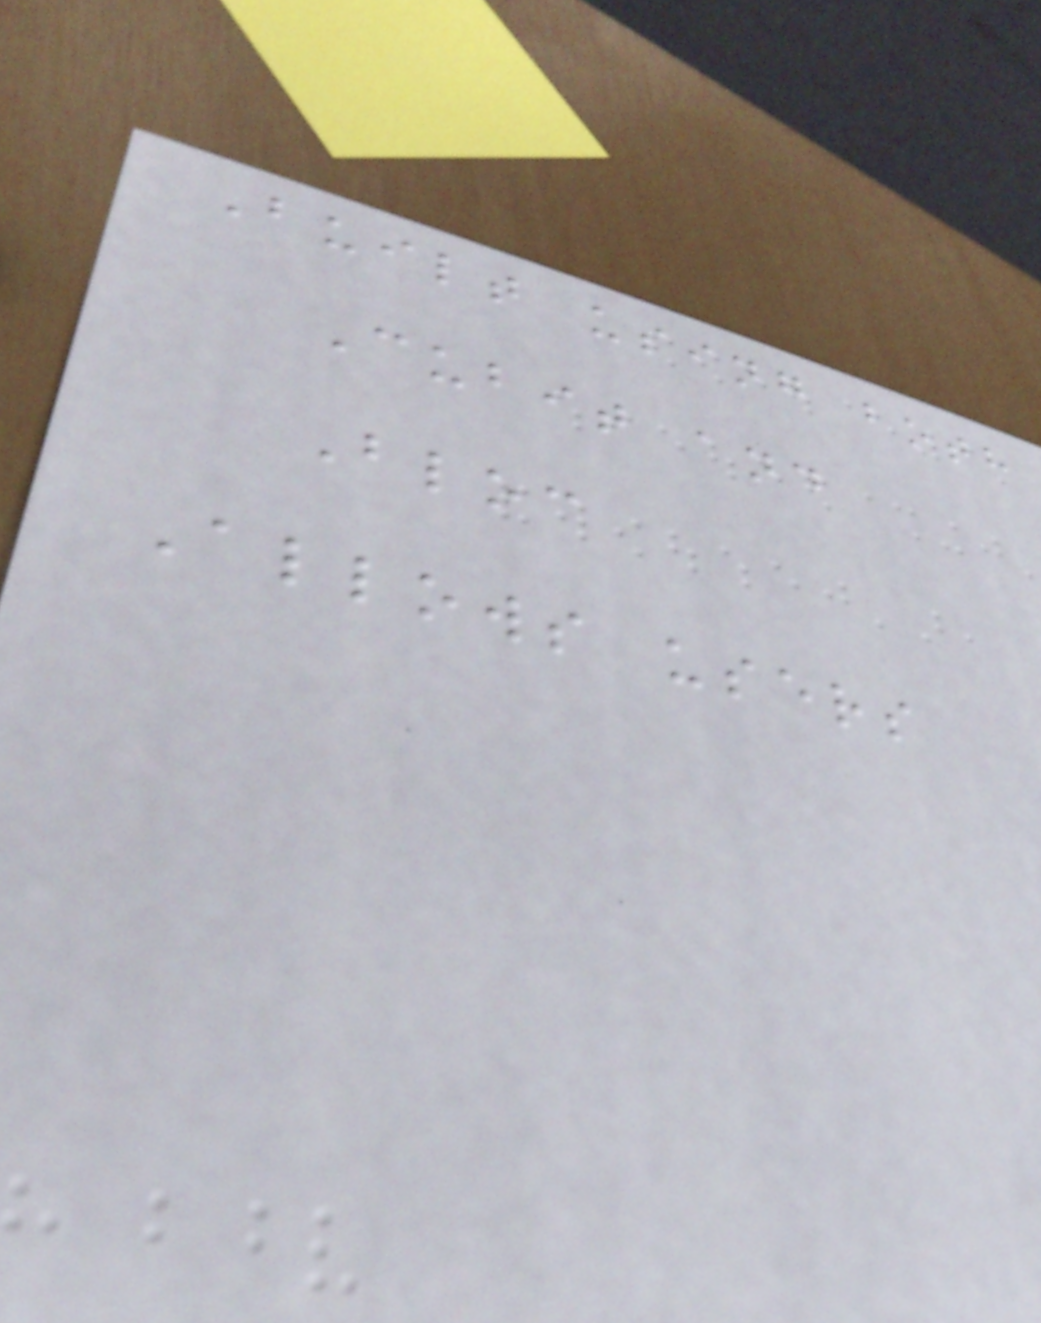Built using both
Cubit and
Bloc
Allows users
